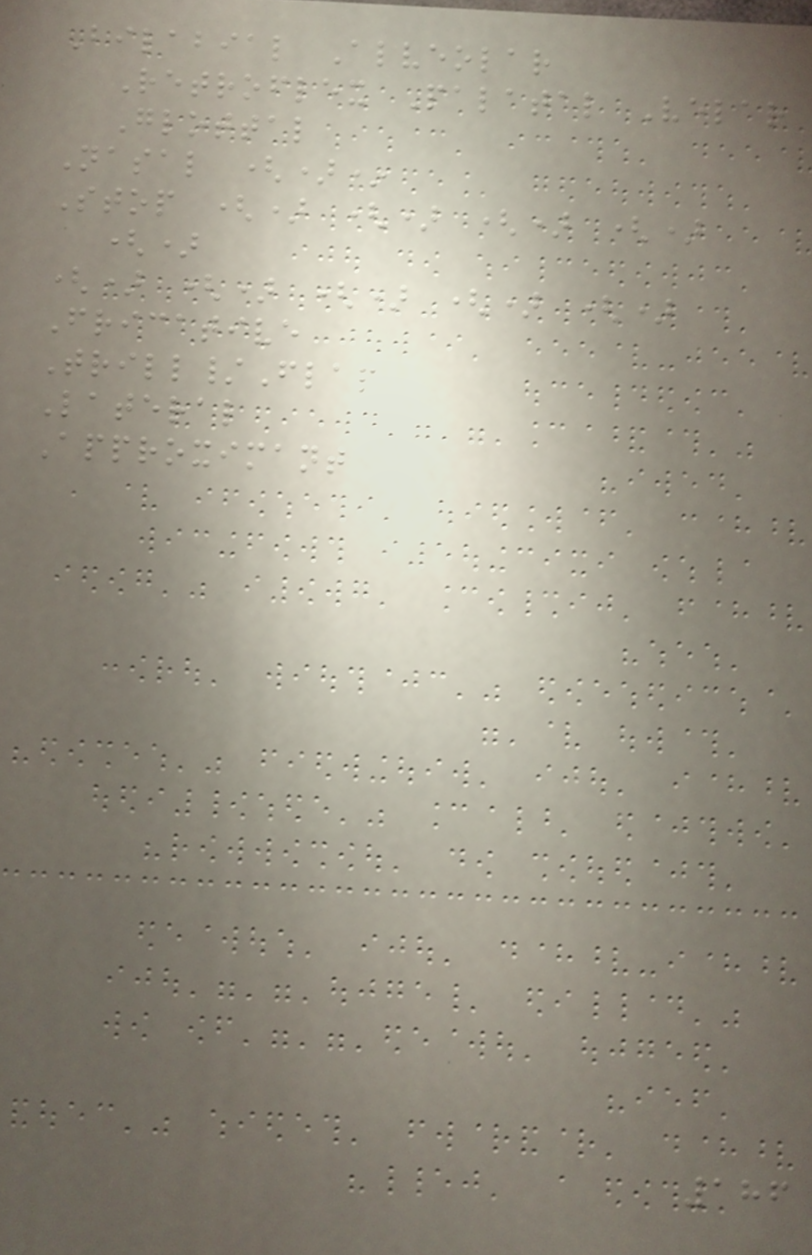Bilabial Alveolar
Retroflex Palatal Velar
Glottal
Nasal ()*
Stop () () () ()
()
() () () () ()
Fricative
Trill/Flap
Lateral
Approximant
186
